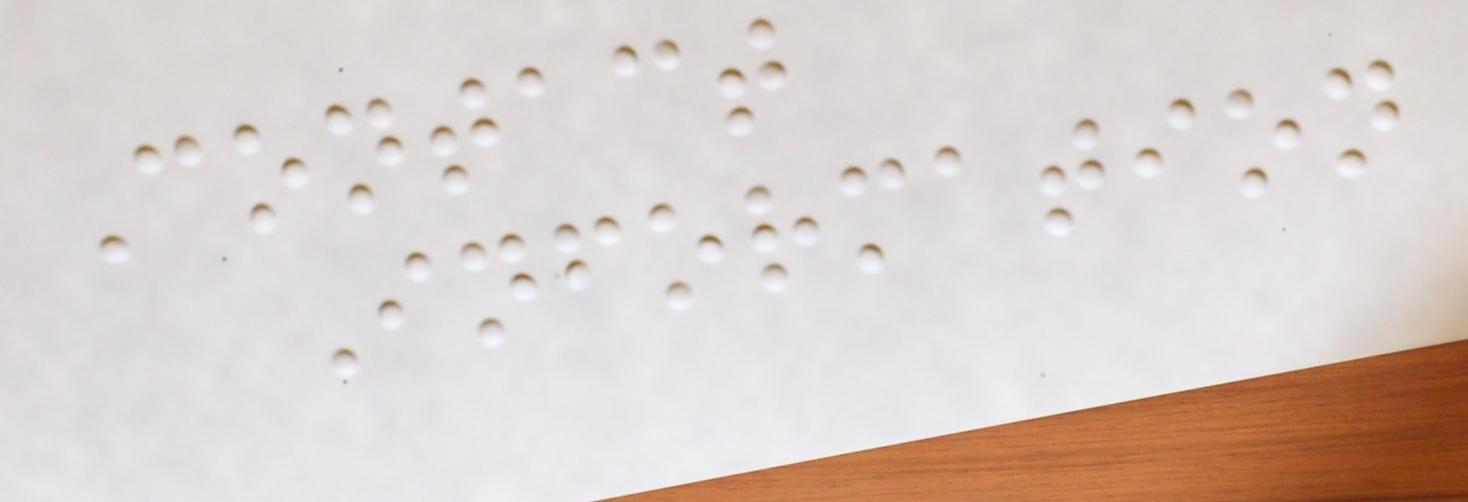Contact
Information
